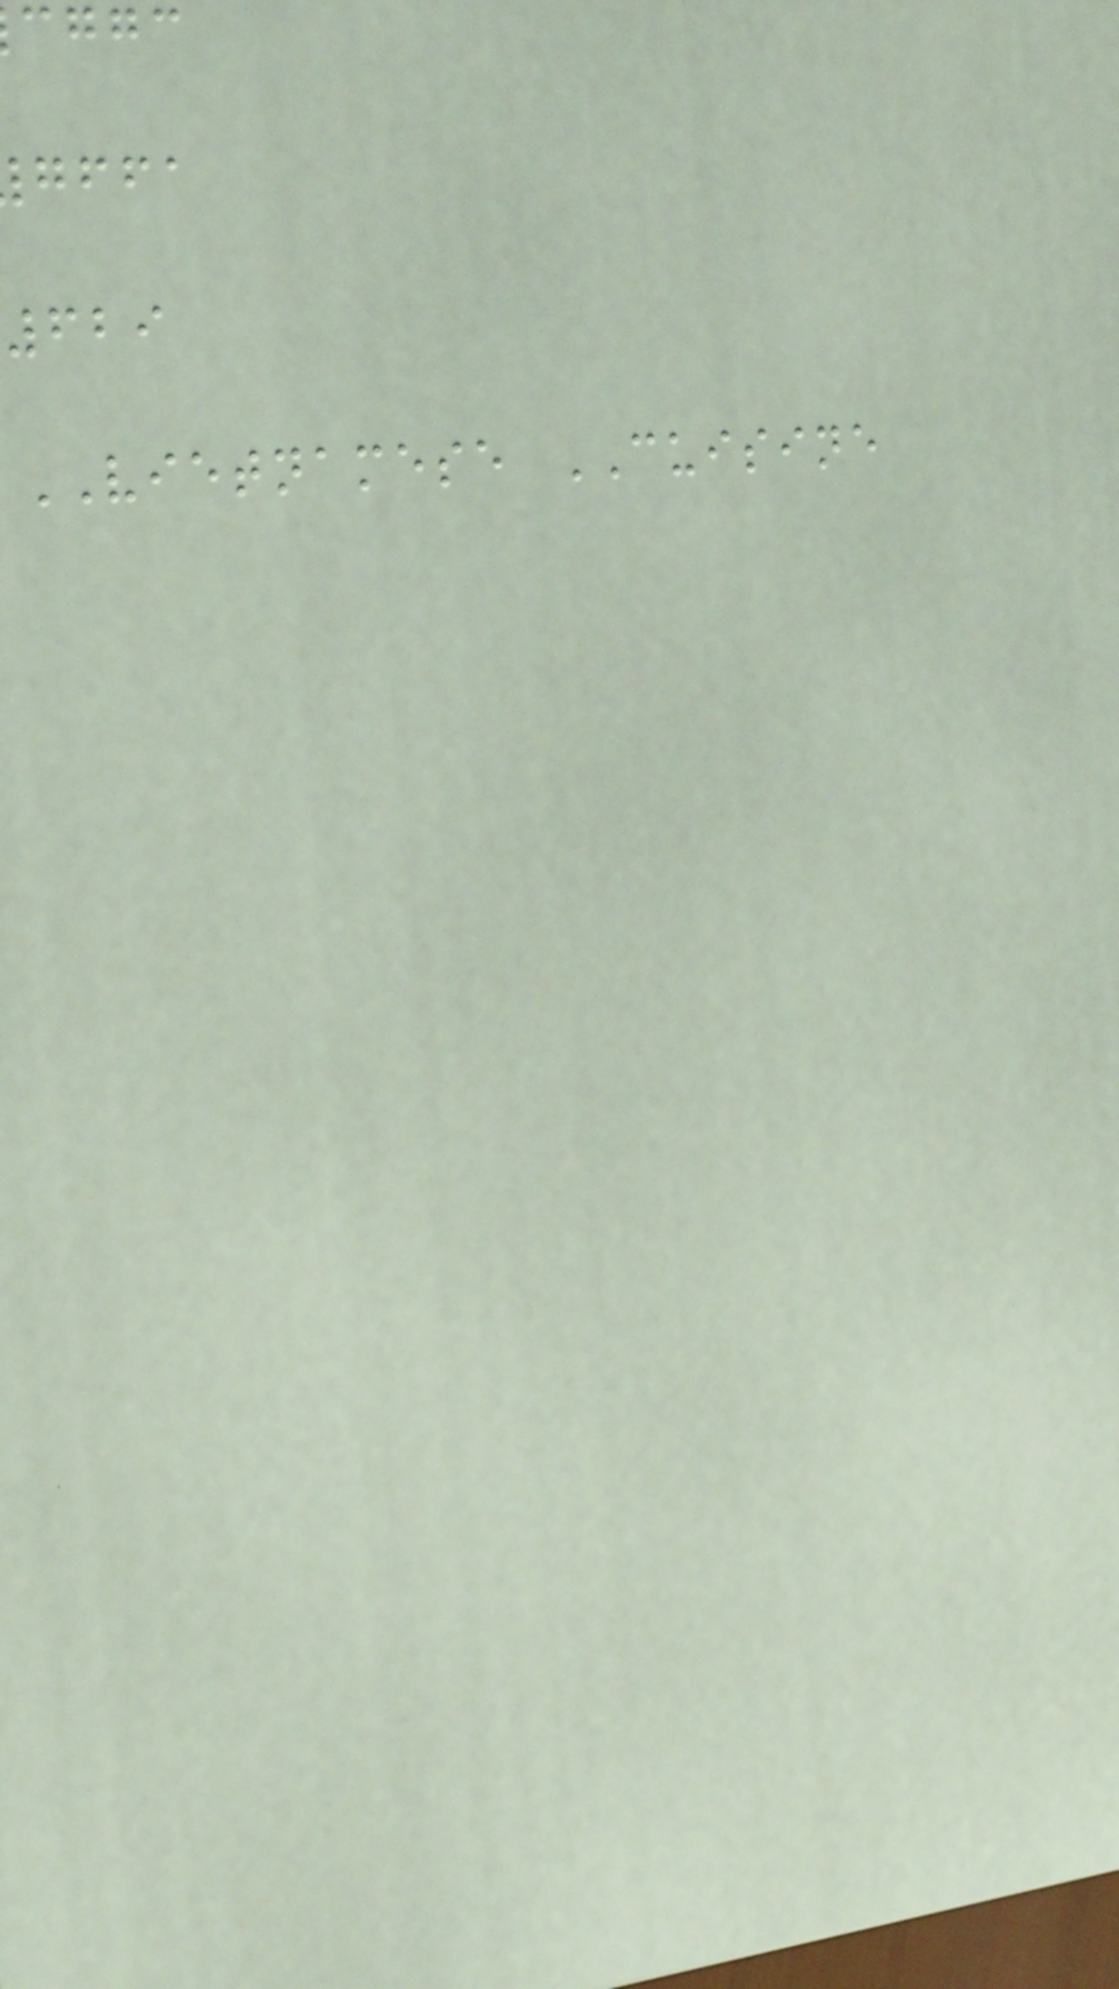cggc
gffa
629
VIETNAMESE CUISINE
